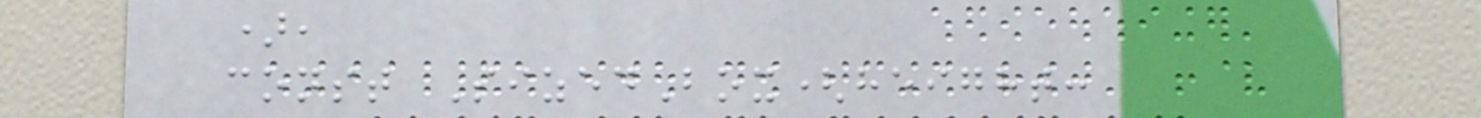),
const SizedBox(height:
